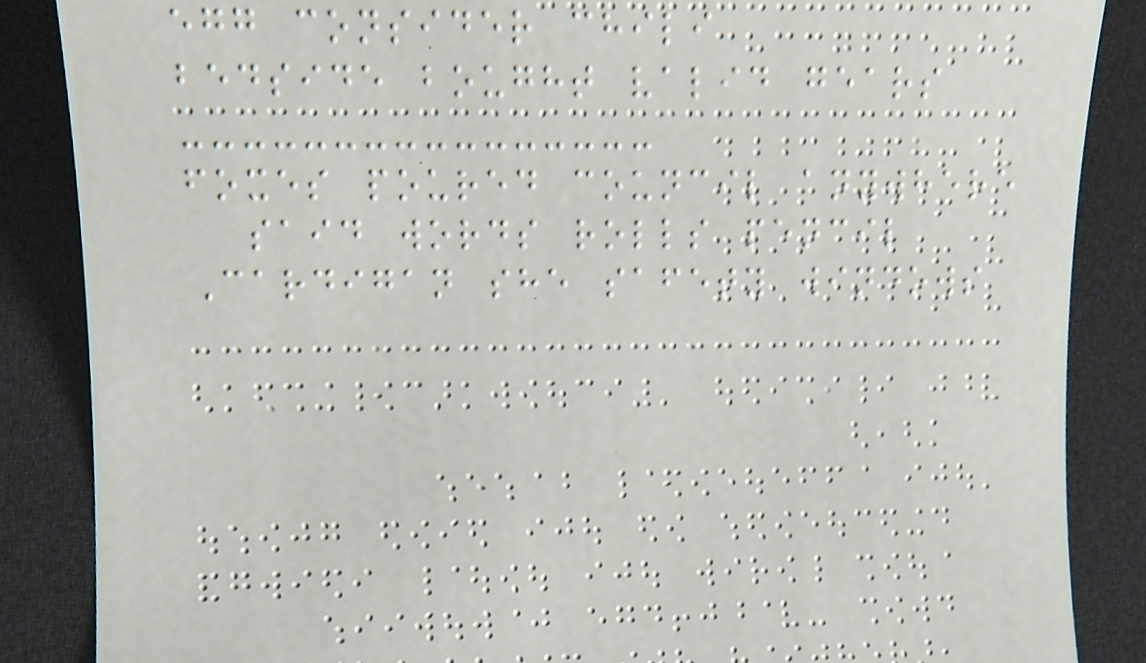egg consider chili
bedside bought valid gears
foxes poured council anywhere
said words rolls pencil
Cardigan she safety windows
